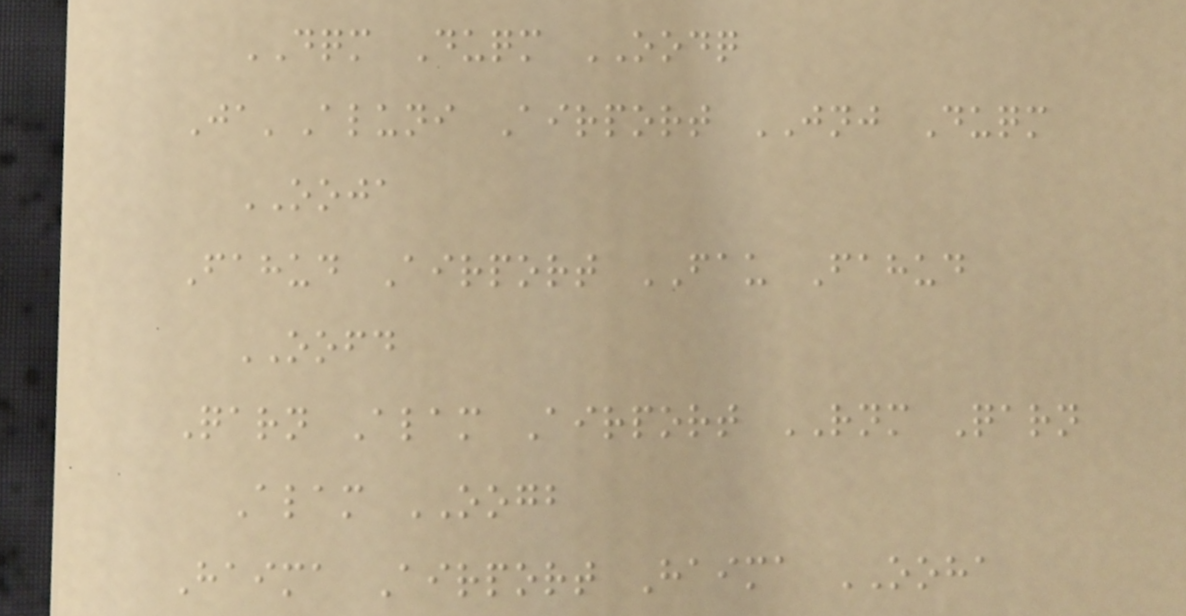DQM Duqm OODQ
Ja'Aluni Airport JNJ Duqm
OOJA
Fahud Airport FAU Fahud
OOFD
Qarn Alam Airport RNM Qarn
Alam OOGB
Haima Airport Haima OOHA
